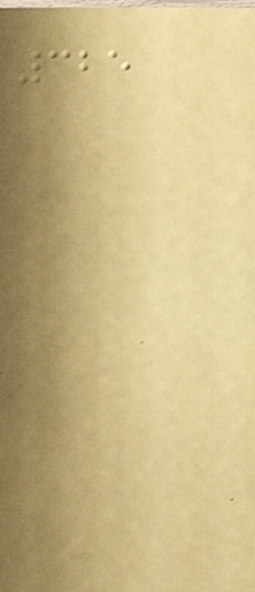325
